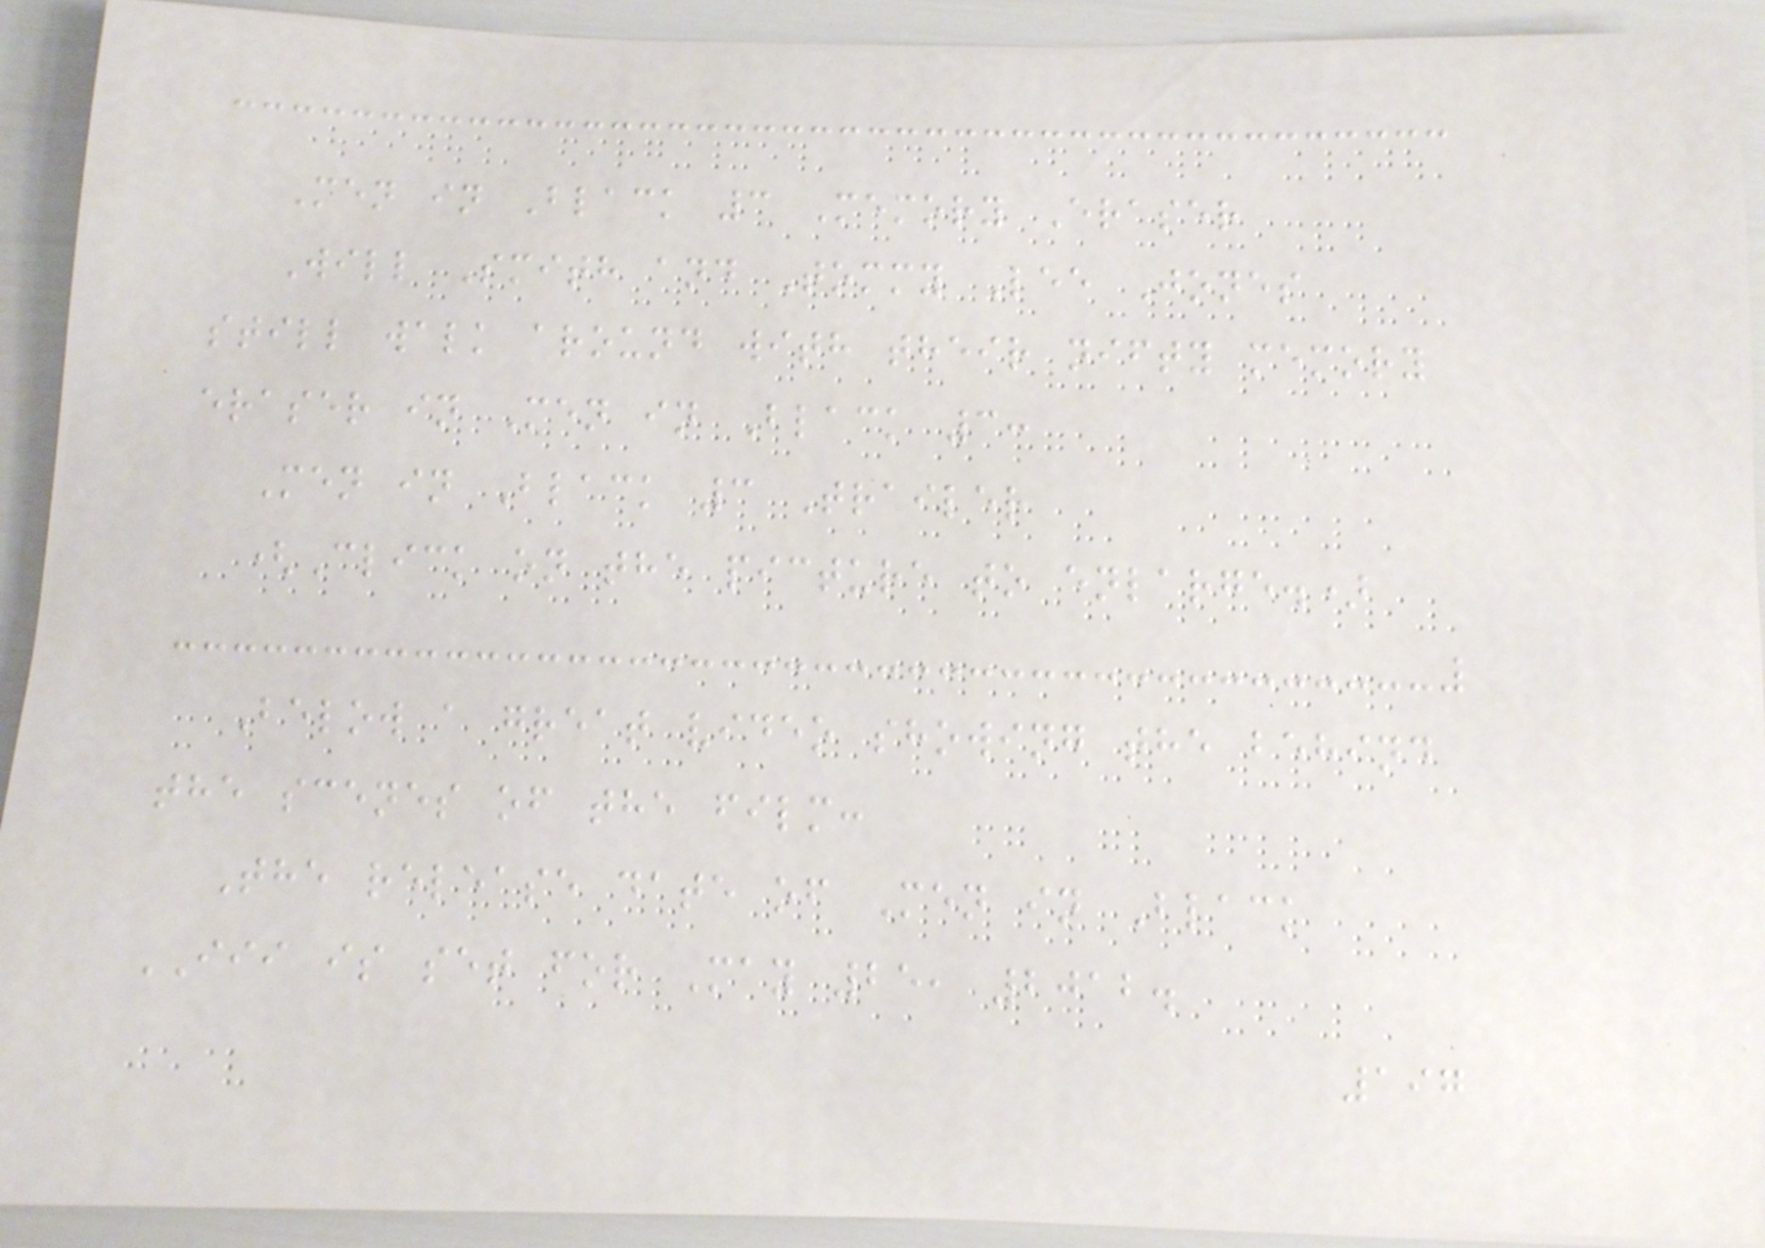Men in Black 3 Memory Eraser
Will Smith and Tommy Lee Jones
still walk around with their nifty memory
eraser in Men in Black 3:
Men in Black 3 Trailer
(Click on the picture to enlarge.)
Below a great video showing the behind
the scenes of the film:
The release date of Men in Black
III is set for May 25, 2012.
197
